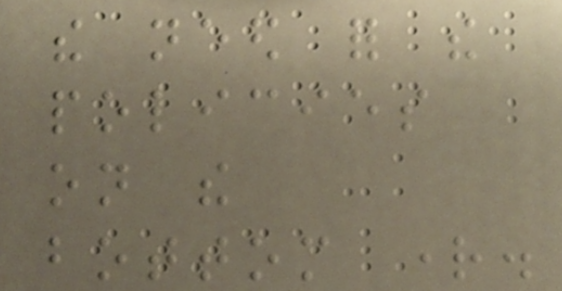the need for the
policies
on the
bottom right.
